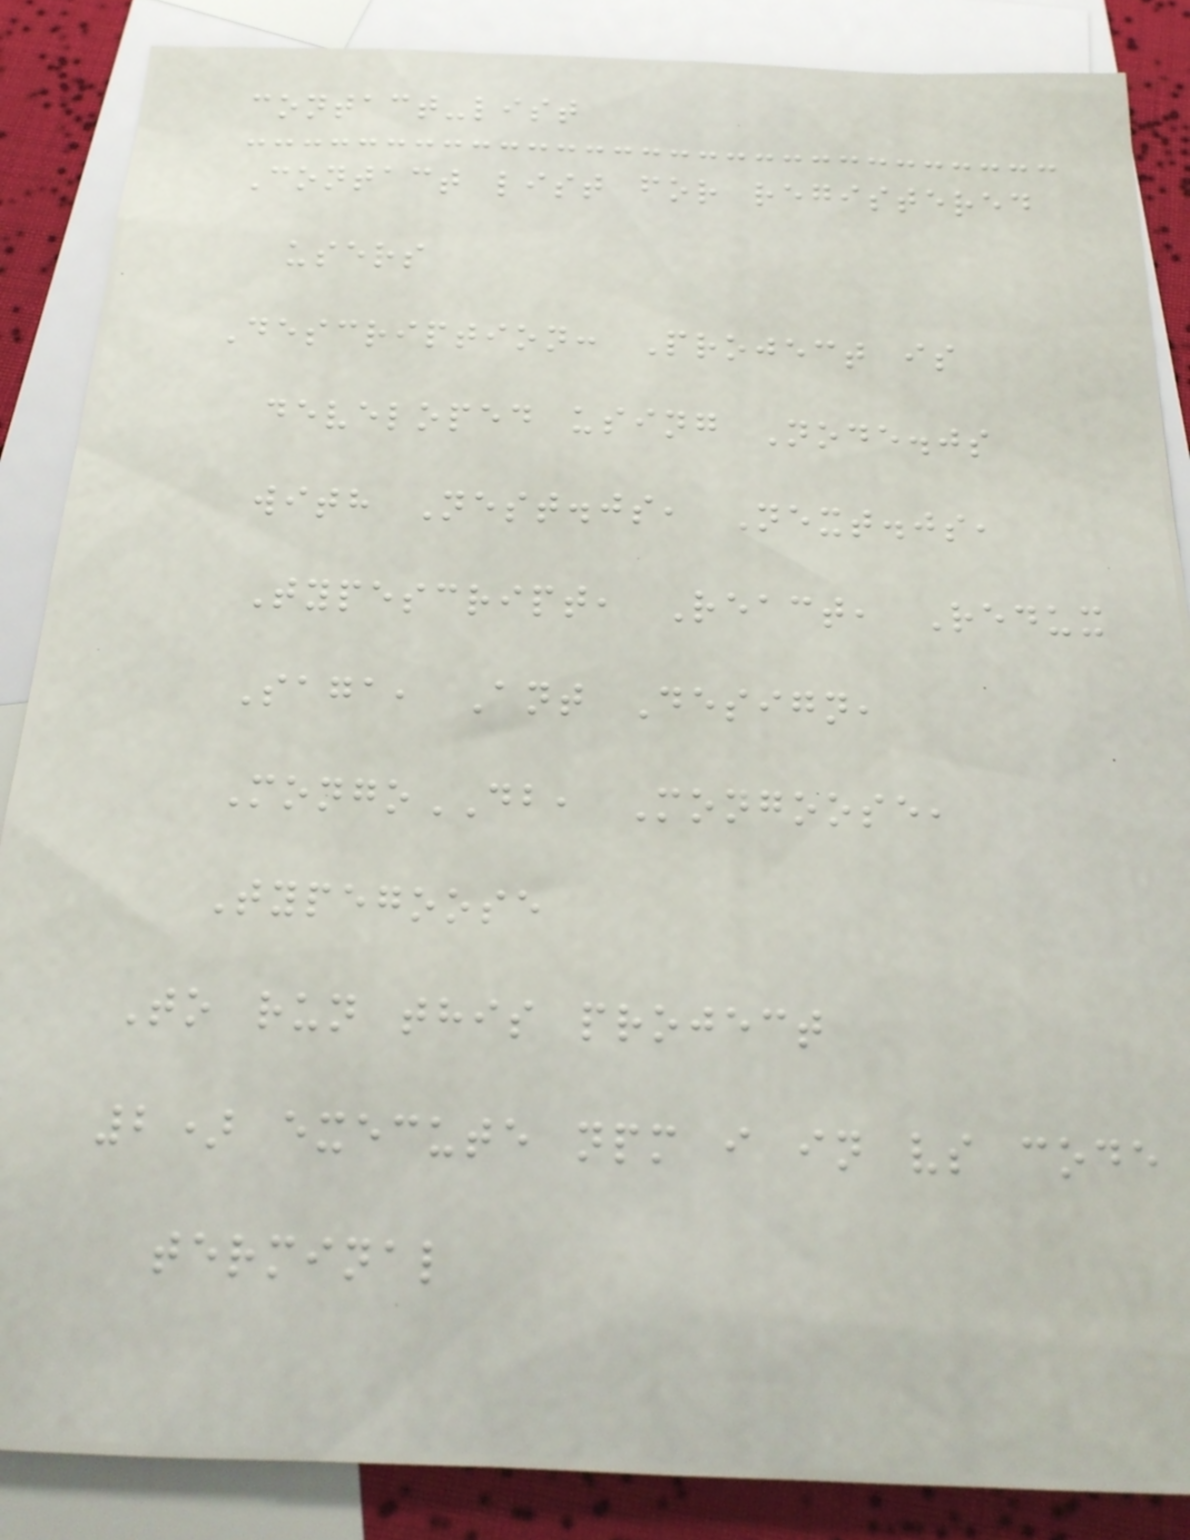contact-list
Contact list for registered
users
Description: Project is
developed using Node.js
with Nest.js, Next.js,
Typescript, React, Redux
Saga, Ant Design,
MongoDB, Mongoose,
Typegoose
To run this project
2) execute npm i in vs code
terminal
